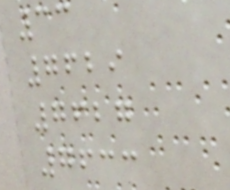33
7629
7627
7633
